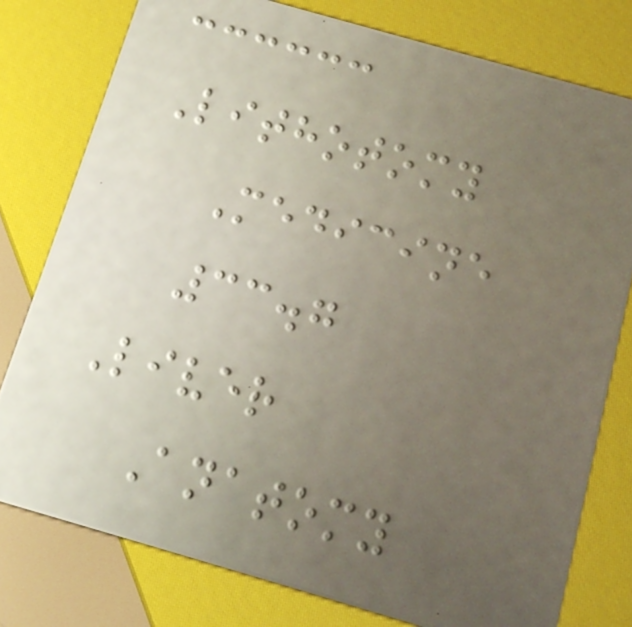Lithotomy
Medicine
33.7
Liver
Anatomy
